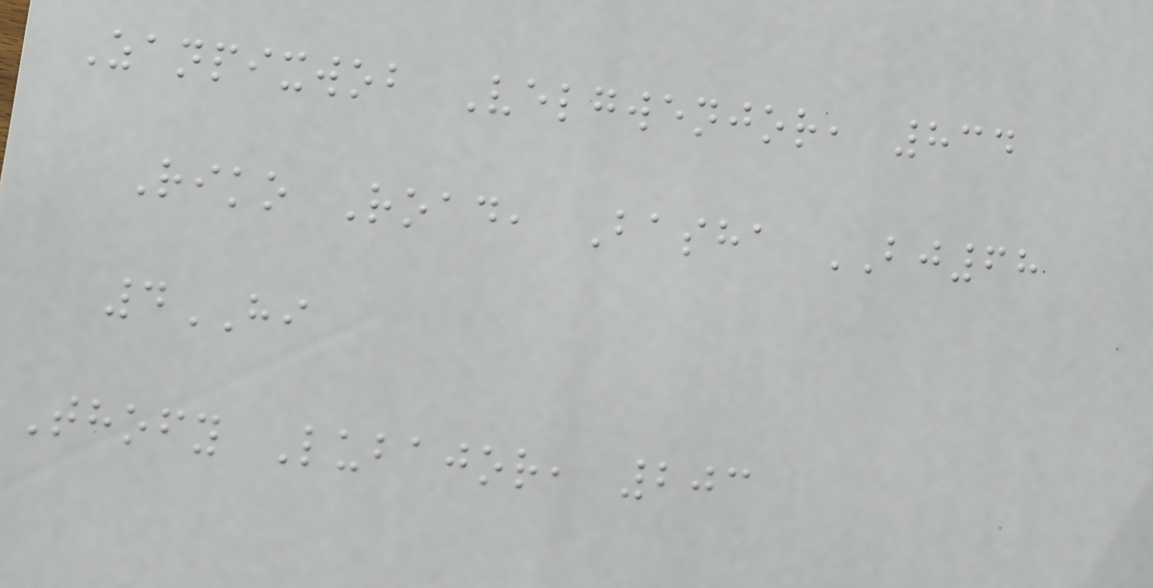Zanpixwob Velgwenjor, 834
Riko Road, Basha BJ68
4HI
Thofy Lubajor, 203
